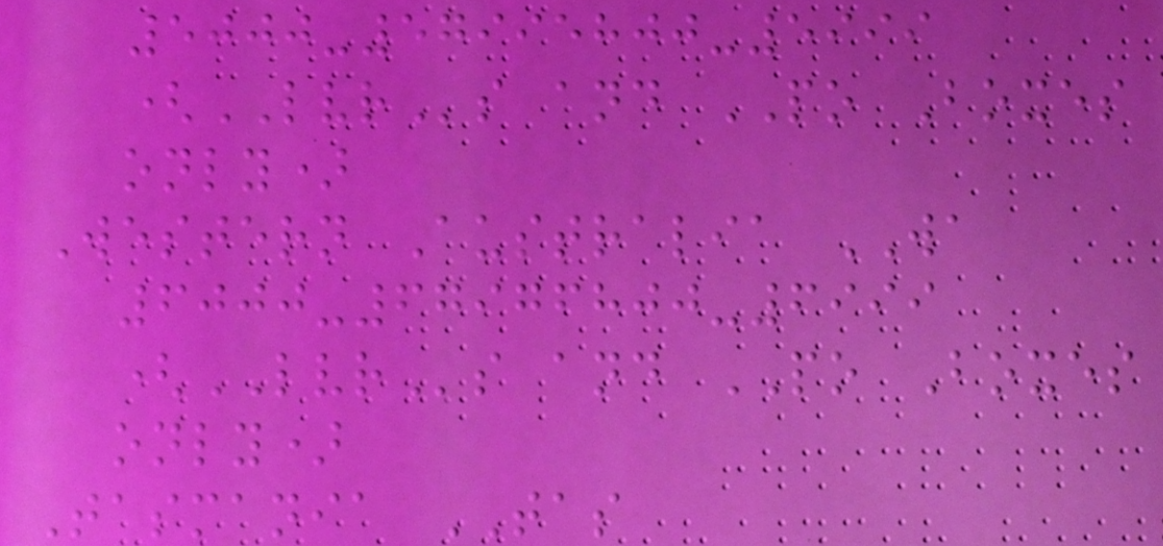5000-57995800-5999
(LVRs and PO Boxes
only)
Western Australia WA
6000-67976800-6999
(LVRs and PO Boxes
only)
Tasmania TAS
